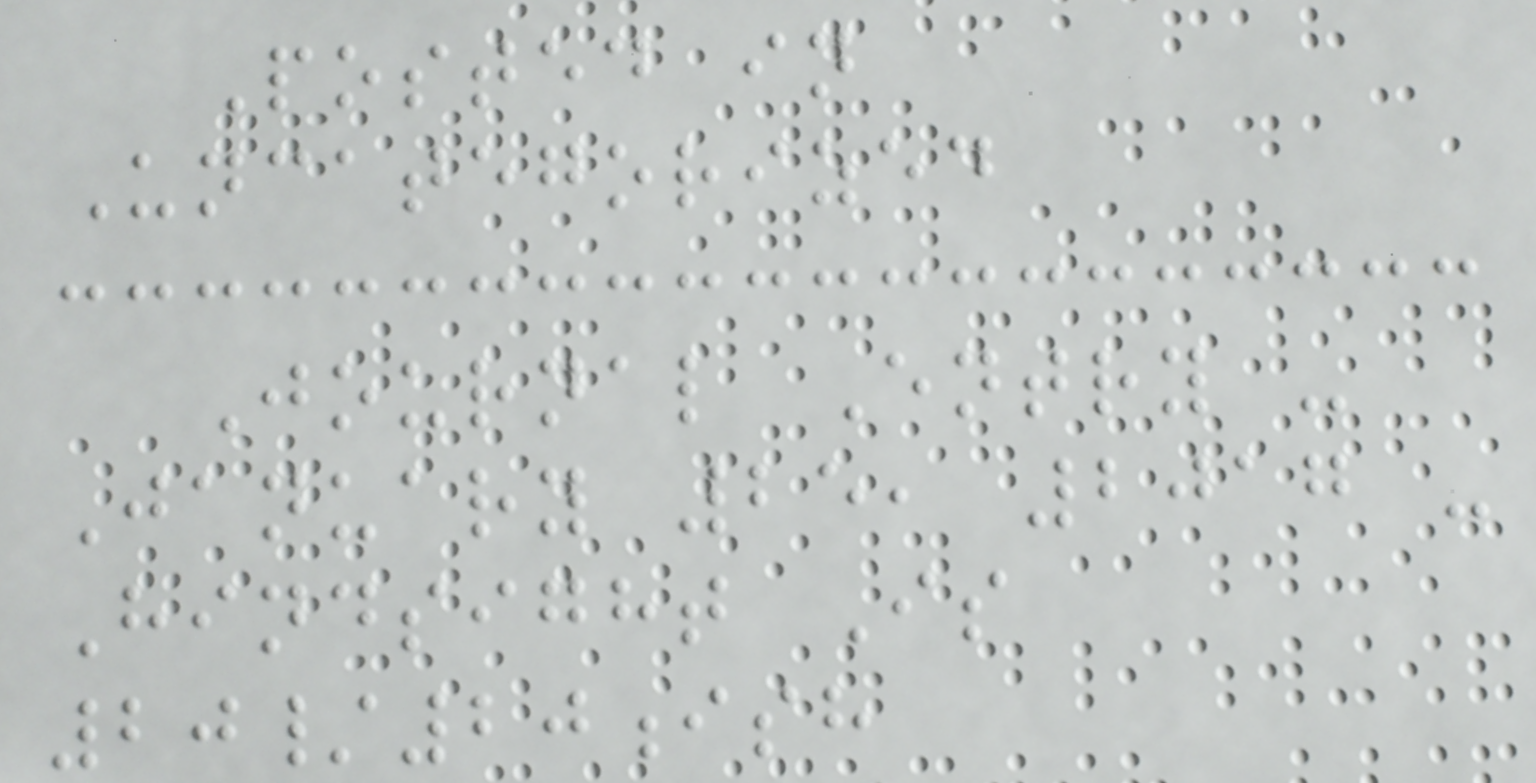Posted in
Uncategorized
Journal Entry -
January 25, 2017 -
Hindsight Is
20/20ish
